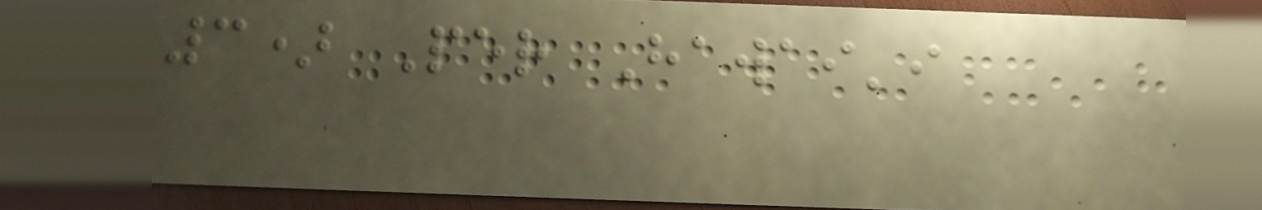3) Per Hawai'i
